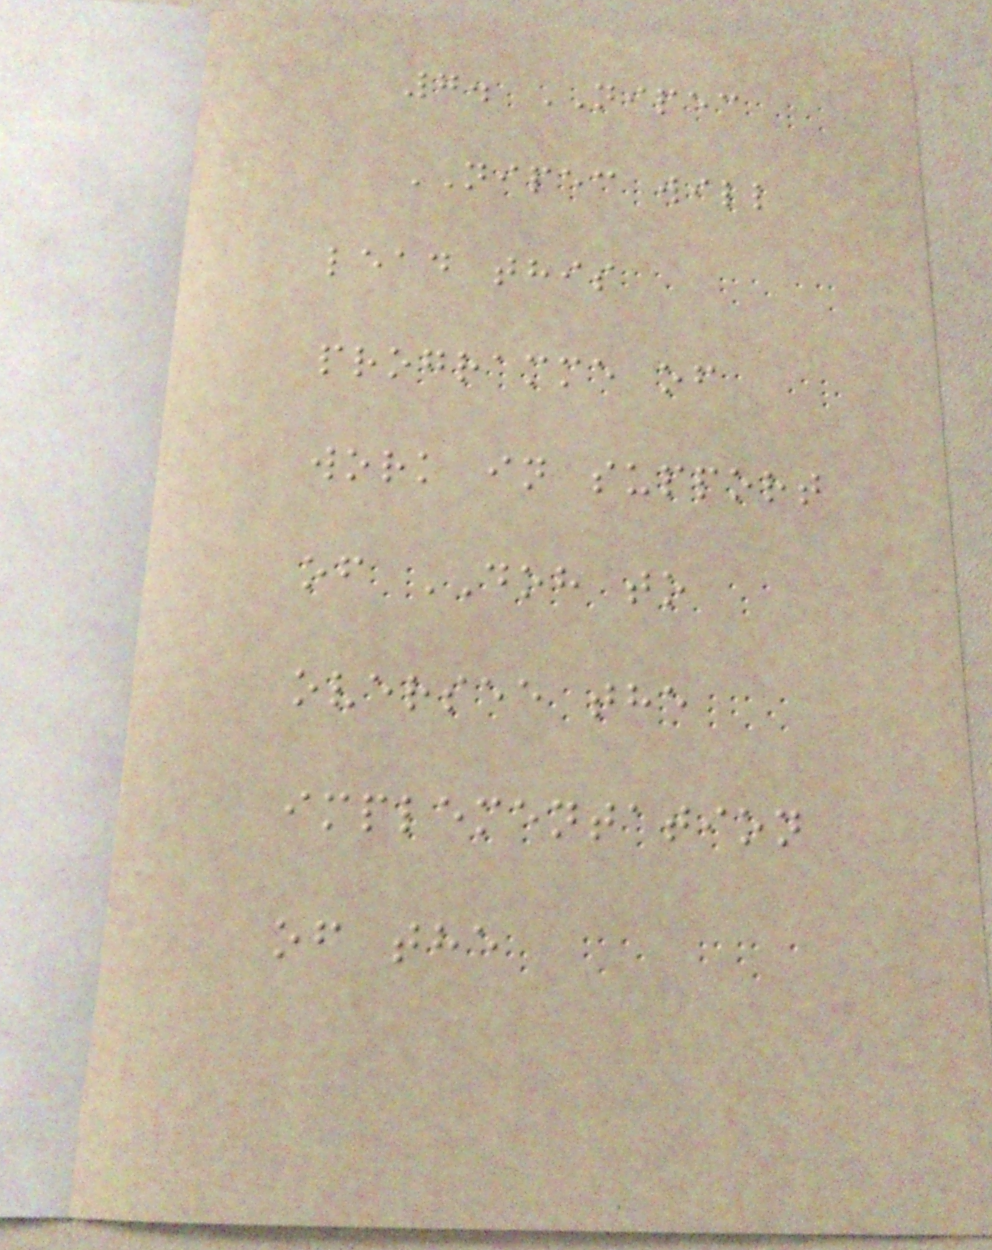7. NIPEC
NIPEC will
lead this
programme of
work in support
of DOH to
oversee the
implementation
of the
